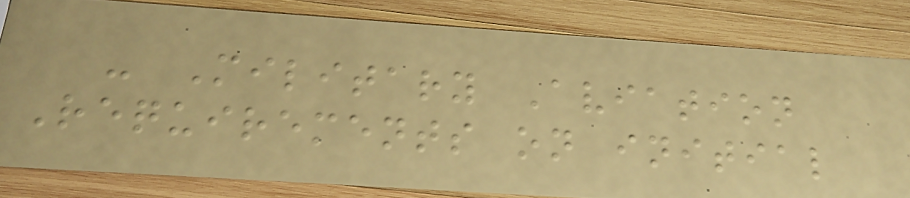- Military Aviation
Requirements on initial
